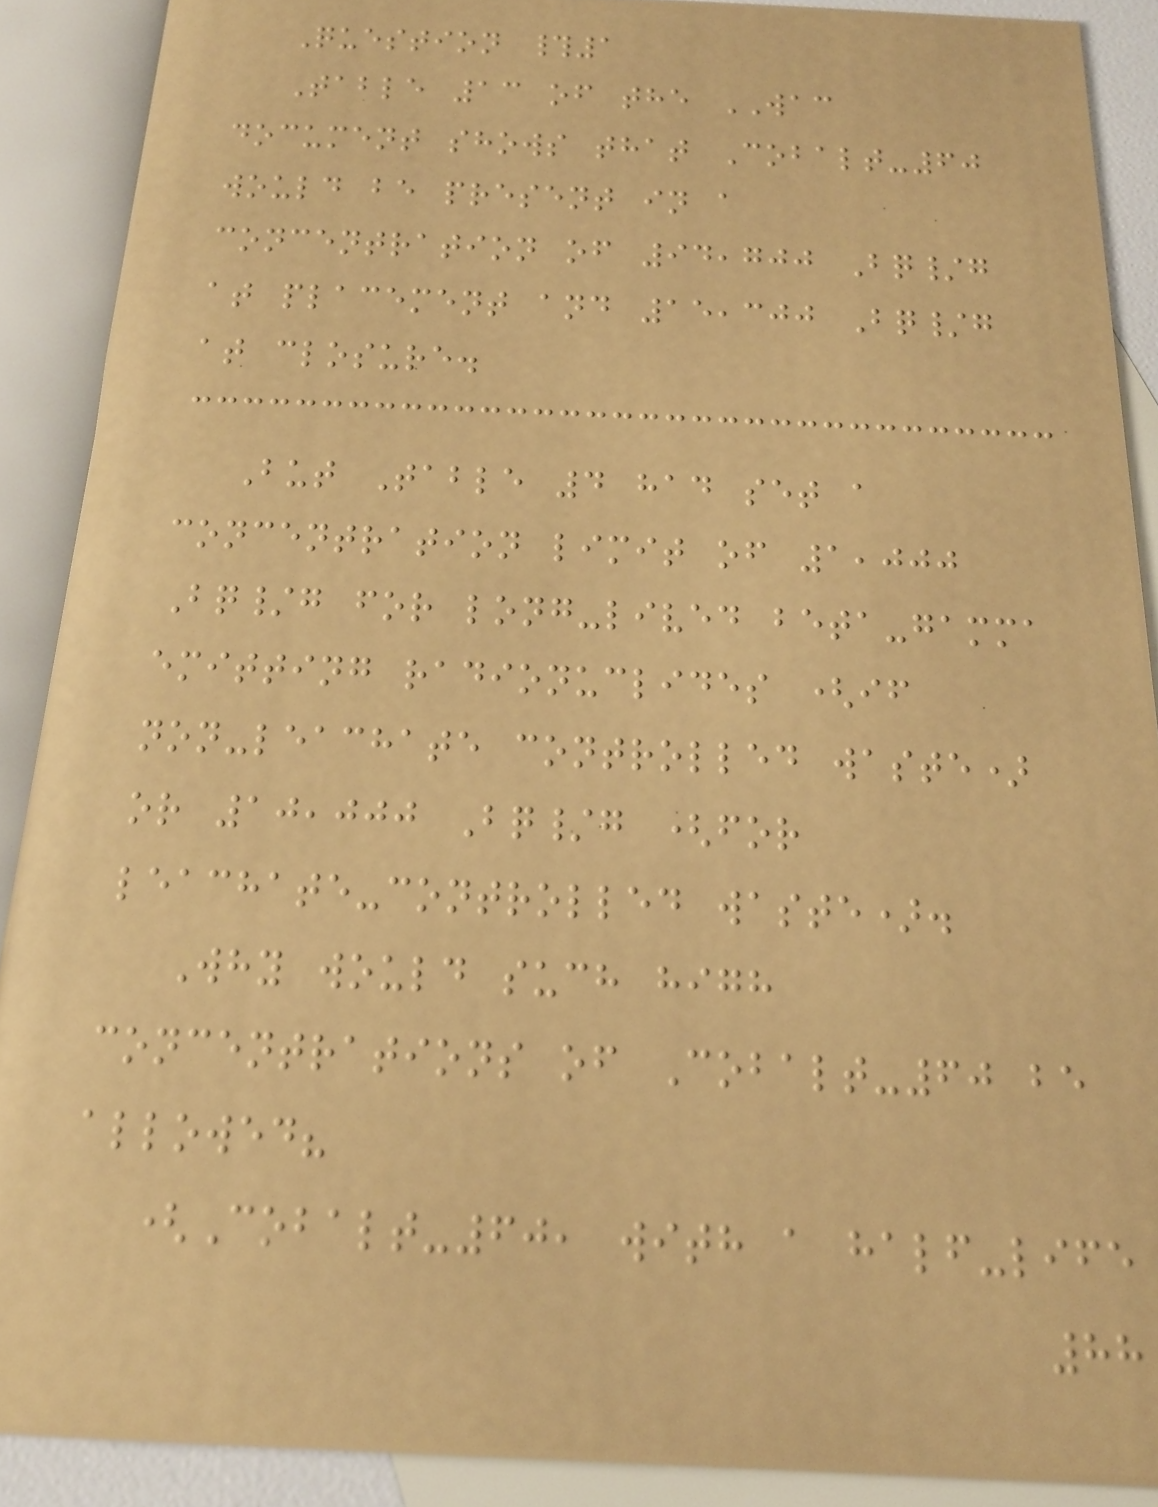Question #1
Table 13 of the WAC
document shows that Cobalt-60
would be present in a
concentration of 94,700 Bq/g
at placement and 15,300 Bq/g
at closure.
But Table 4 had set a
concentration limit of 1,000
Bq/g for long-lived beta-gamma
emitting radionuclides (if
non-leachate controlled waste)
or 10,000 Bq/g (for
leachate-controlled waste).
Why would such high
concentrations of Cobalt-60 be
allowed?
(Cobalt-60, with a half-life
88
